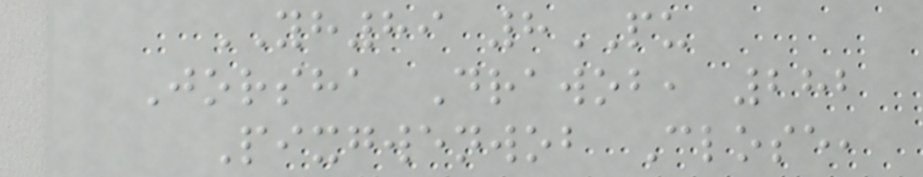YH89 8PU
Jorsha Drawob, 282
Pixgwenwob Close,
